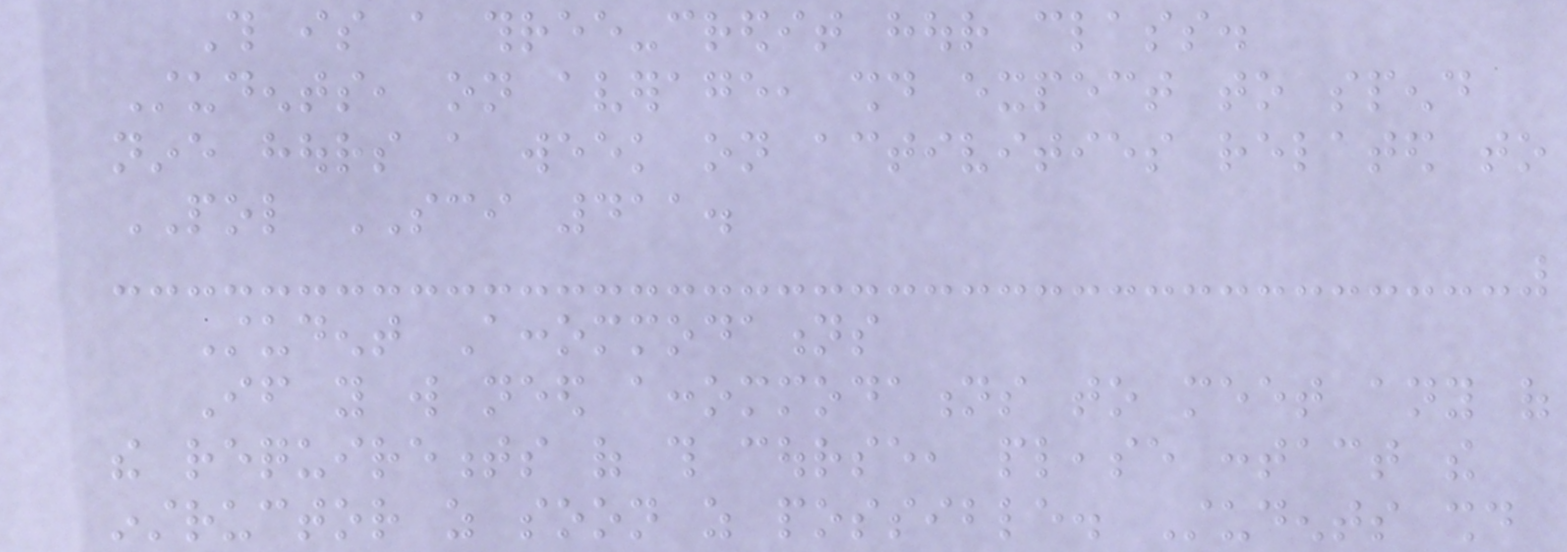This is a three-credit hour class.
Students, on average, should expect to spend
nine hours a week on activities related to
POL SCI 411.
Student Accommodations
If you will need accommodations to meet any of
the requirements of this course, please contact the
instructor as soon as possible. Students should
